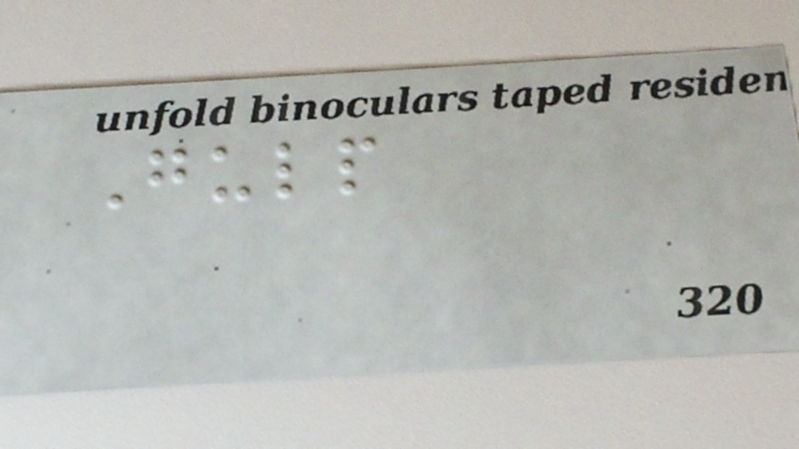Gulp
